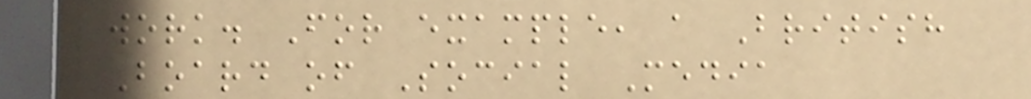work. For example, a British
Board of Social Media
